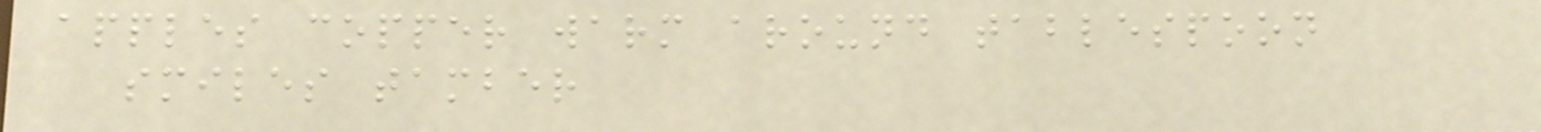apples copper warm around tablespoon
smiles tamber
